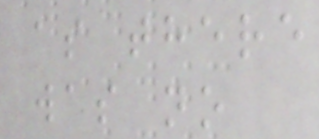as there
was no
